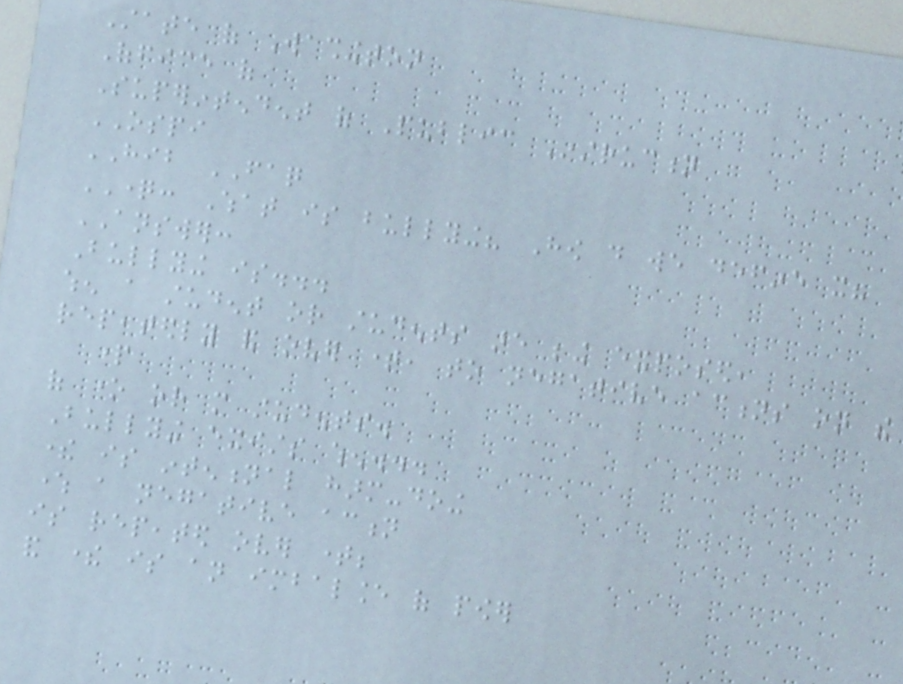State of Washington
Office of
Superintendent of Public Instruction
OSPI
HIB FAQ
QUESTION: What is bullying? How do we define it?
ANSWER:
Bullying is...
when a student or students are being exposed,
repeatedly and over time, to negative actions on the
part
of one or more students.
Bullying exists when...
there is intentional harm-doing
where a negative action
is repeated over time;
and there is an imbalance of power
